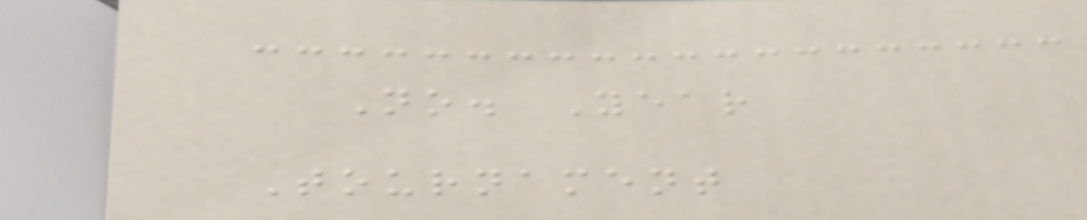No. Year
Tournament
